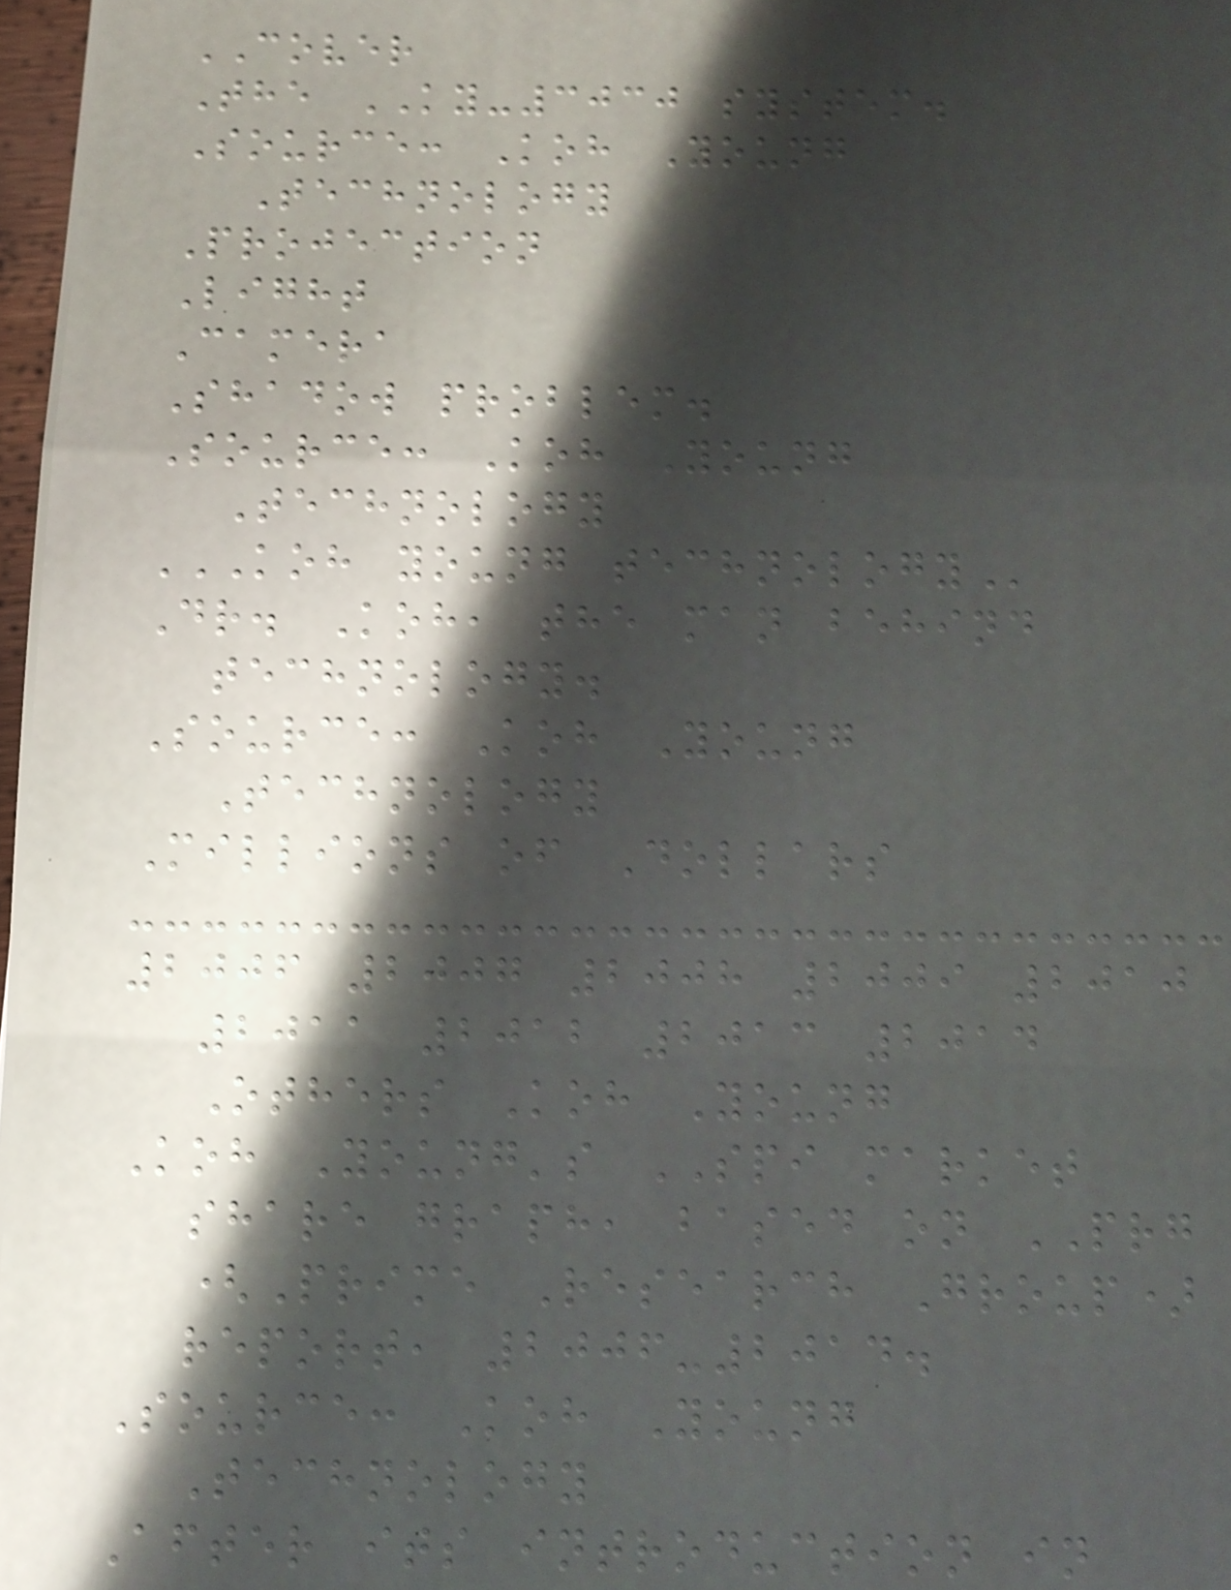COVER
The KY-3030 system.
Source: Koh Young
Technology
Projection
Light
Camera
Shadow problem.
Source: Koh Young
Technology
KOH YOUNG TECHNOLOGY
Dr. Koh, the man behind
technology.
Source: Koh Young
Technology
Millions of Dollars
2006 2007 2008 2009 2010
2011 2012 2013 2014
Others Koh Young
Koh Young's SPI market
share graph, based on PRG
(Prime Research Group)
report, 2006-2014.
Source: Koh Young
Technology
After its introduction in
